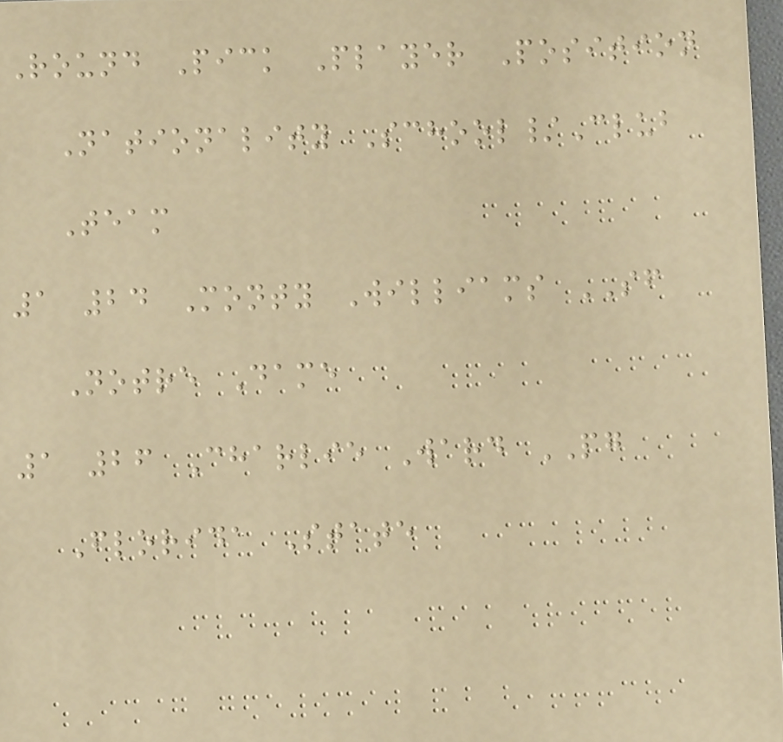Round Pick Player Position
Nationality School/Club
Team
1 24 Monty Williams SF
Notre Dame
1 26 Charlie Ward PG
Florida State
